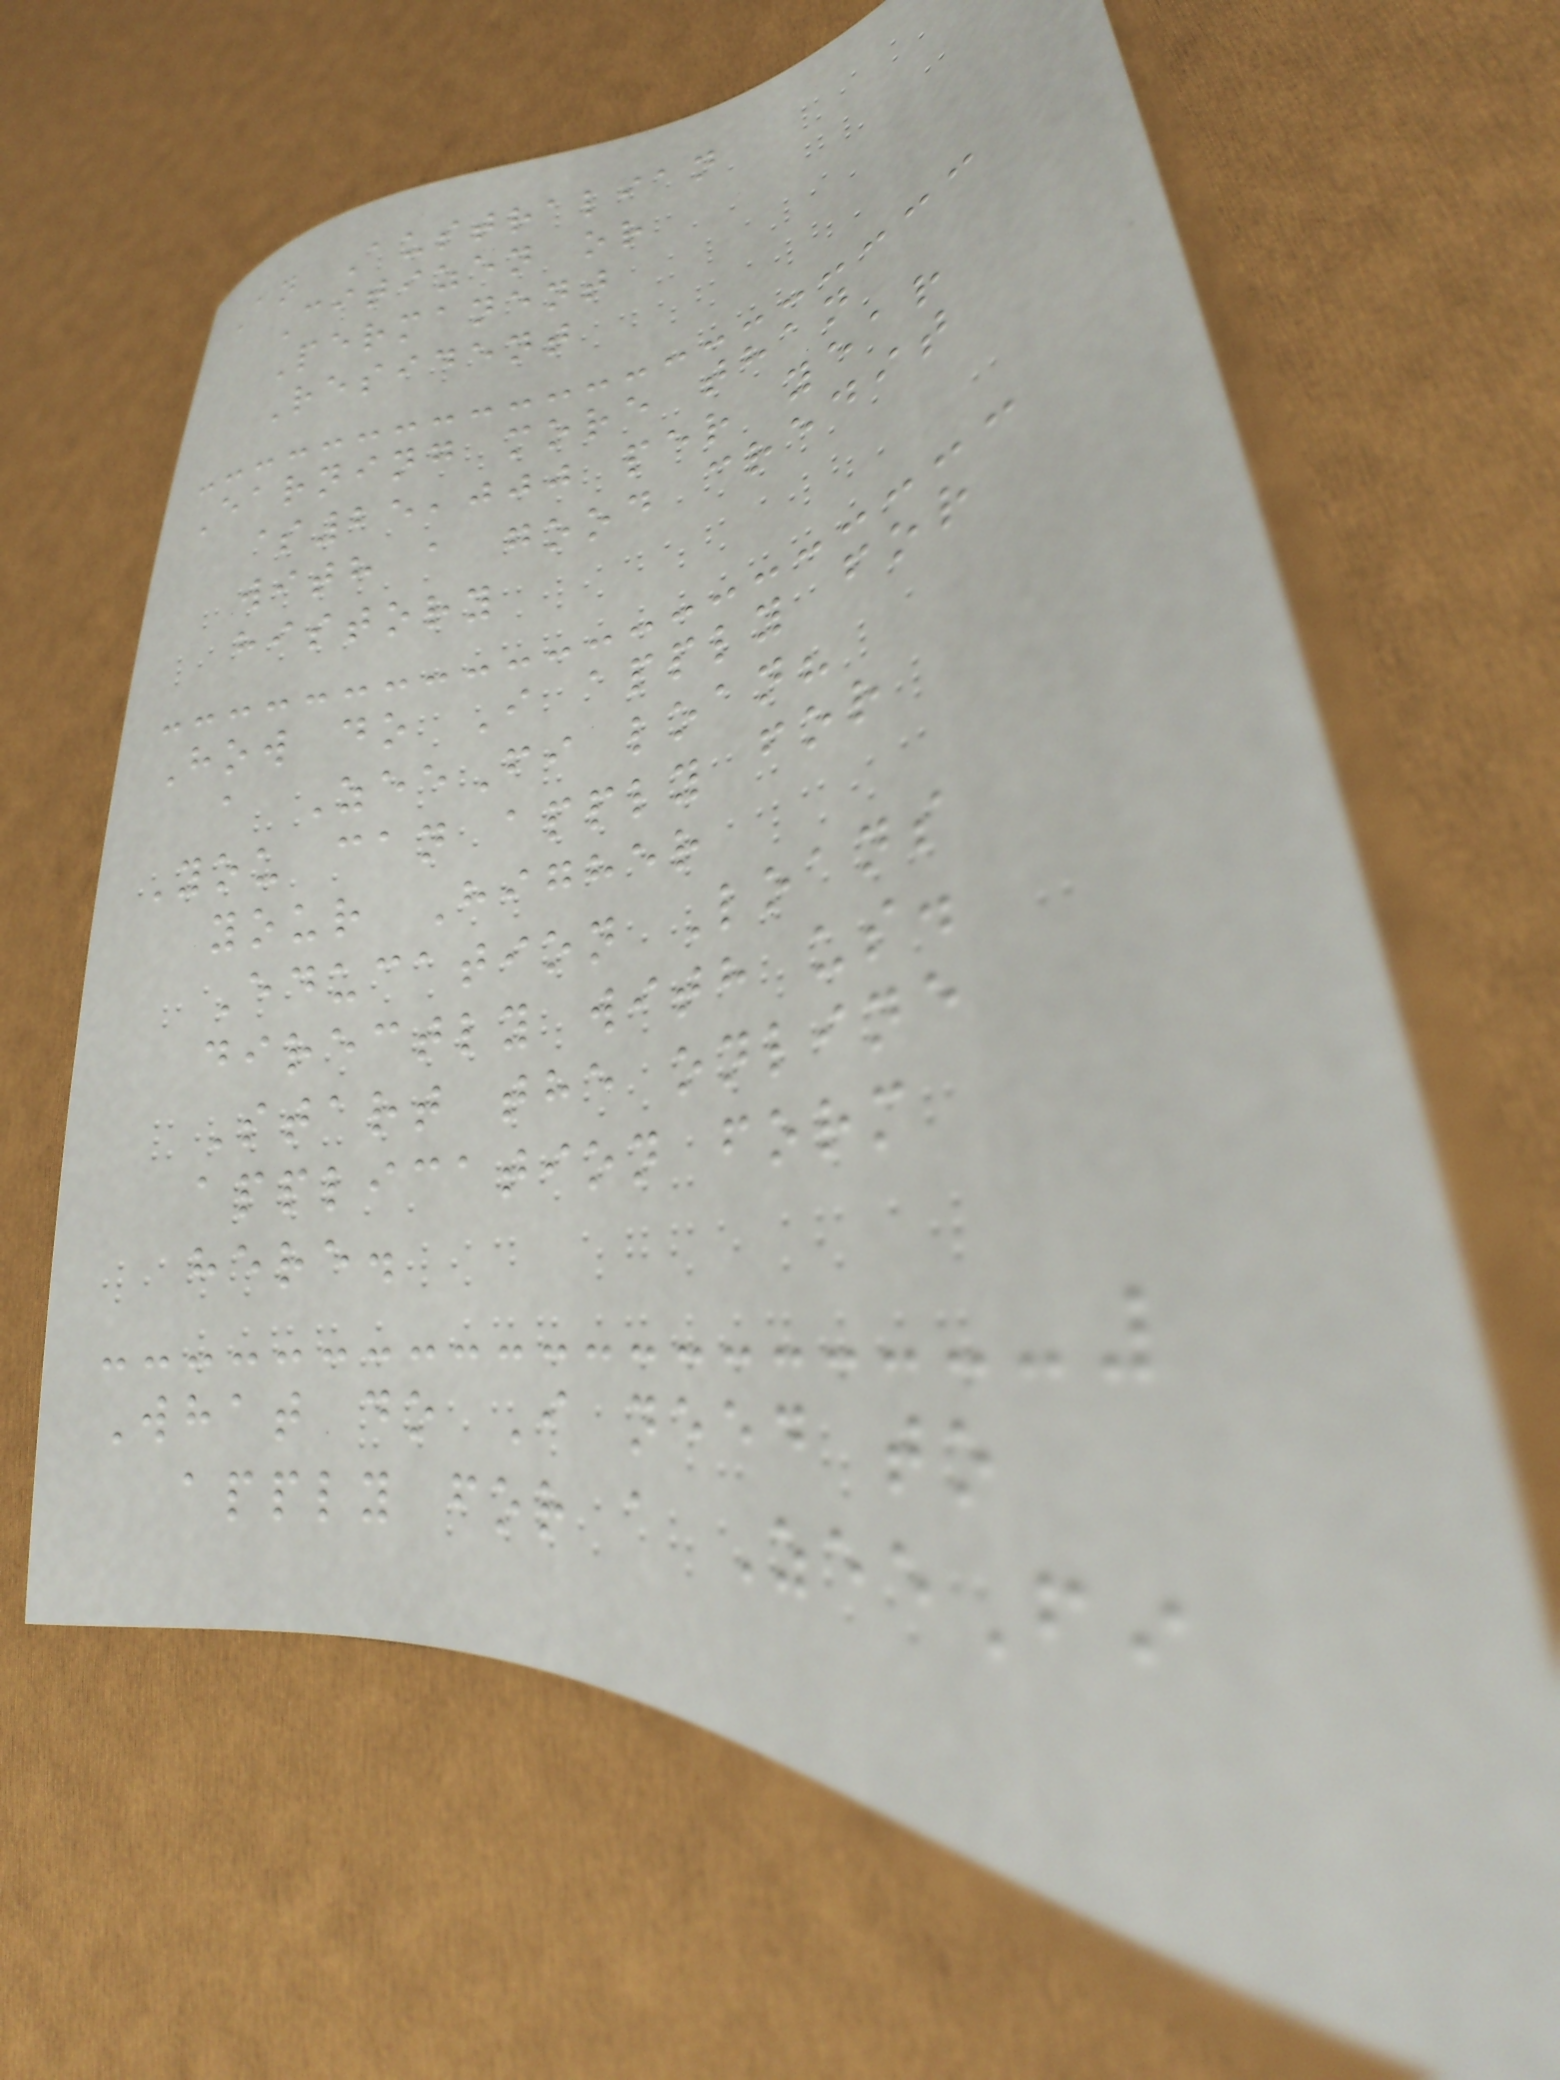An Australian
Citizen or
Permanent
Resident
Earning more than
$25,000 per year
with a good credit
history
How do I apply for
a ZeeFi loan?
You can apply for
your Higher
Education Loans
directly with us.
Start the online
application form
here.
What do I need to
apply for a ZeeFi
